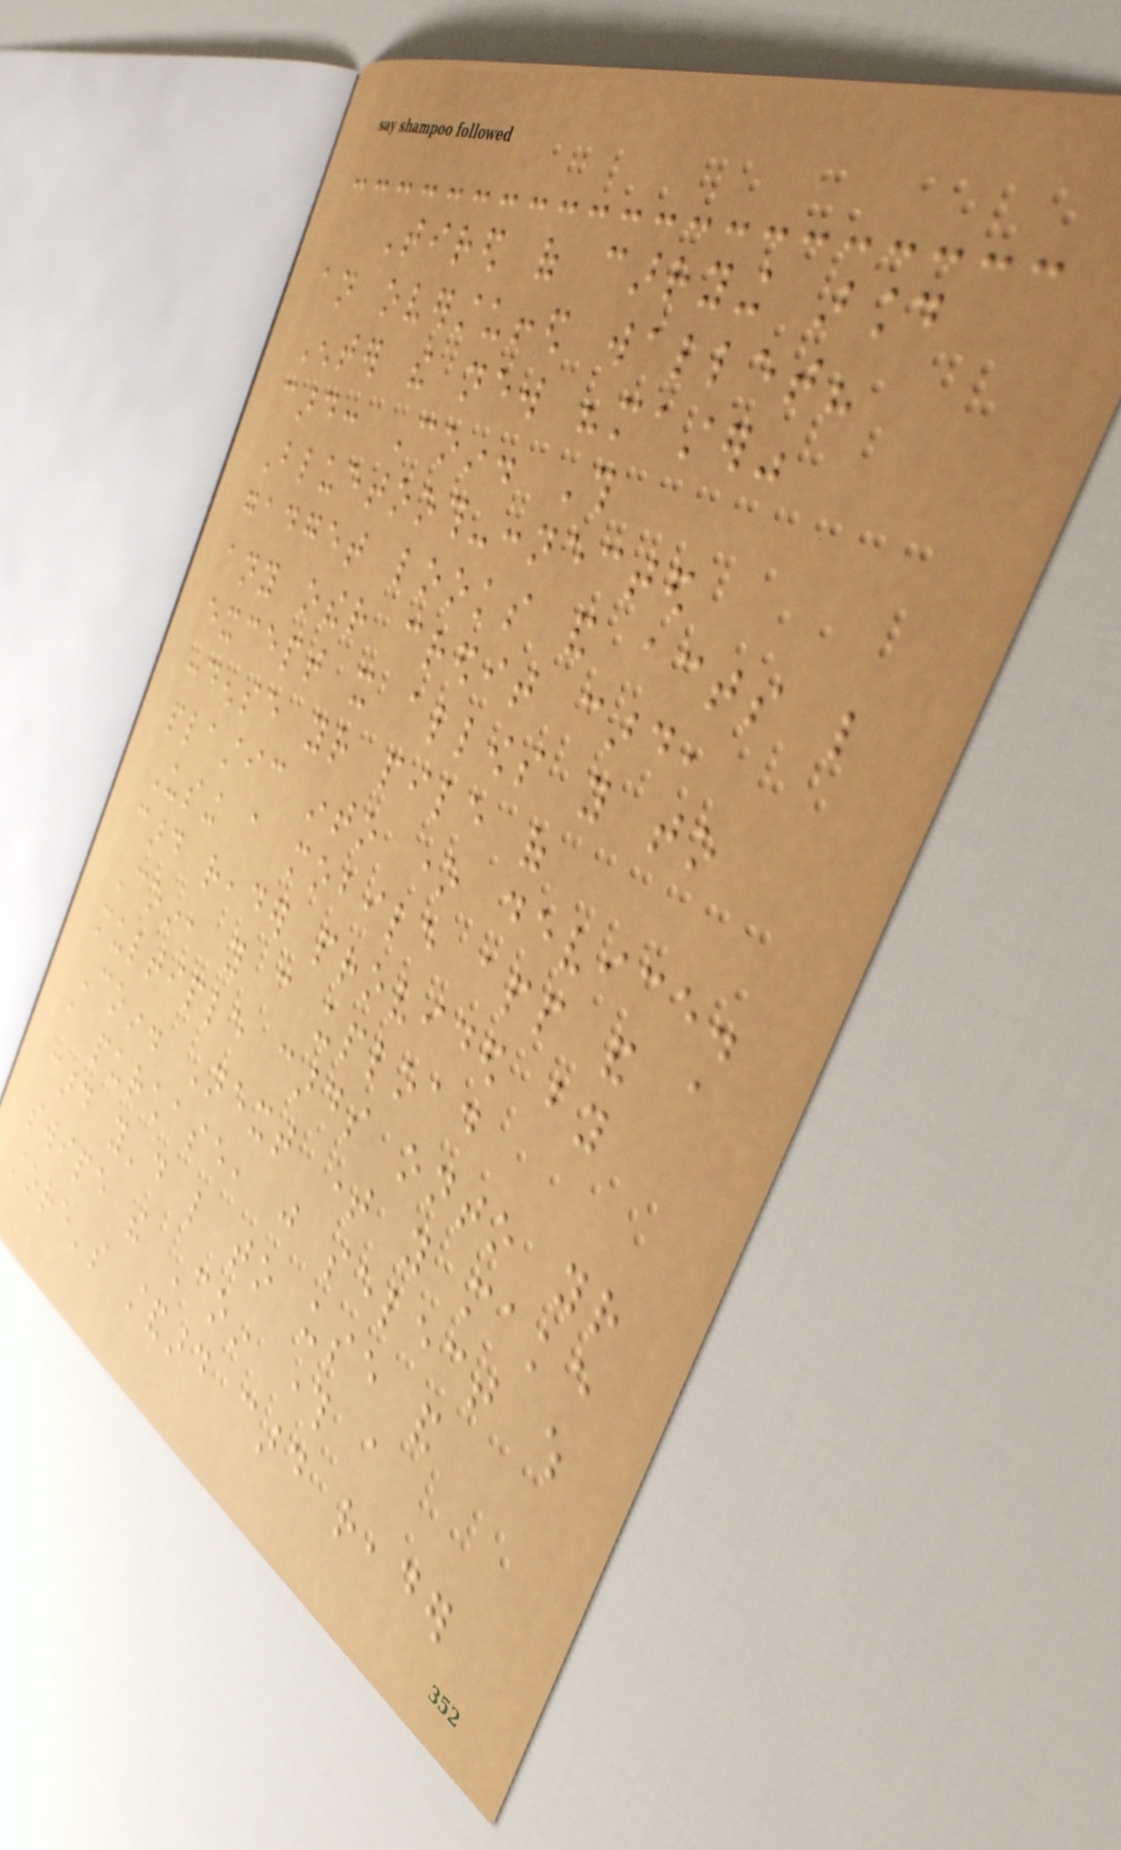Tired of carrying around
an overstuffed wallet?
Enter the new "master"
card: Coin. This
Bluetooth-connected
gadget looks and acts like
any other credit card,
except it allows you to
condense your pile of
plastic into one device.
Using a mobile app and a
card reader provided by
Coin, you can upload
multiple cards onto your
Coin. Next time you make
a purchase, just select which
card you'd like to use and
swipe the Coin through a
store's standard card reader
